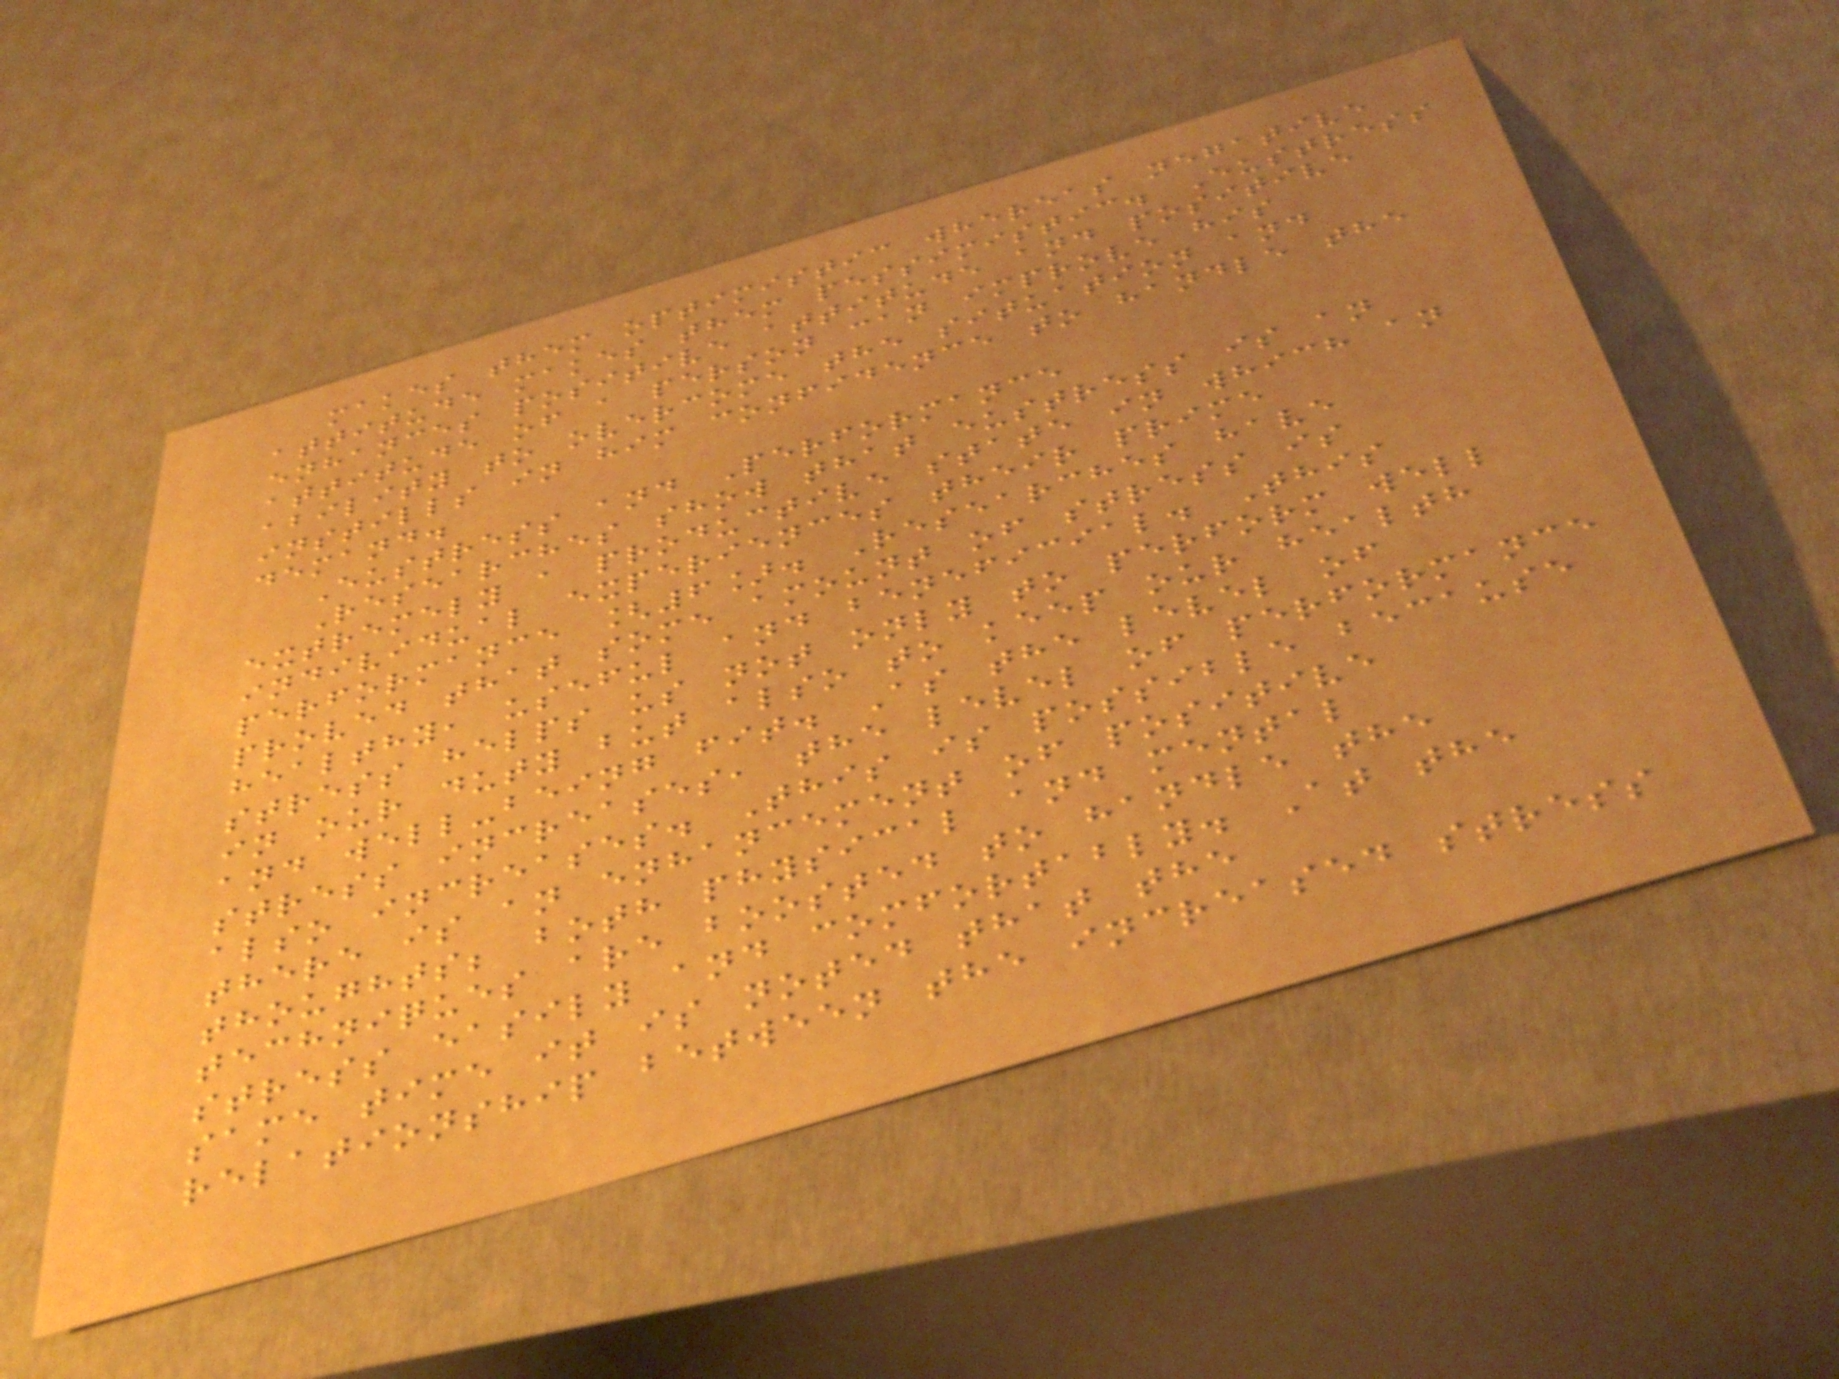makes them optimistic whereas negative
attitude makes them pessimistic. Eustress
enhances positive attitude and positive
attitude of a person can improve his
ability to overcome the situation and
instills in him confidence to handle the
demand.
Eustress and Performance
Researches show that eustress is an
extremely a productive state in which an
individual experiences their prime
performance [6]. Researches have
proved that some amount of stress is
healthy, useful and beneficial. This
stress helps us not only to perform well
in our duty but also to keep our health
and well-being fit. As the level of
stress increases, the level of performance
also increases. This is possible because
there is an enhancement of positive
thoughts; both physical and mental
techniques are boosted to handle the
stress easily and comfortably. At the
same time it is noted that the
relationship between the increased stress
